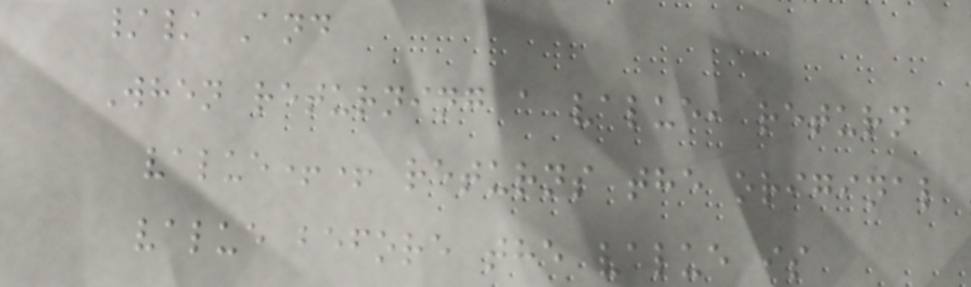// And
When returning a value, return
value++ returns the original
value before the value is
